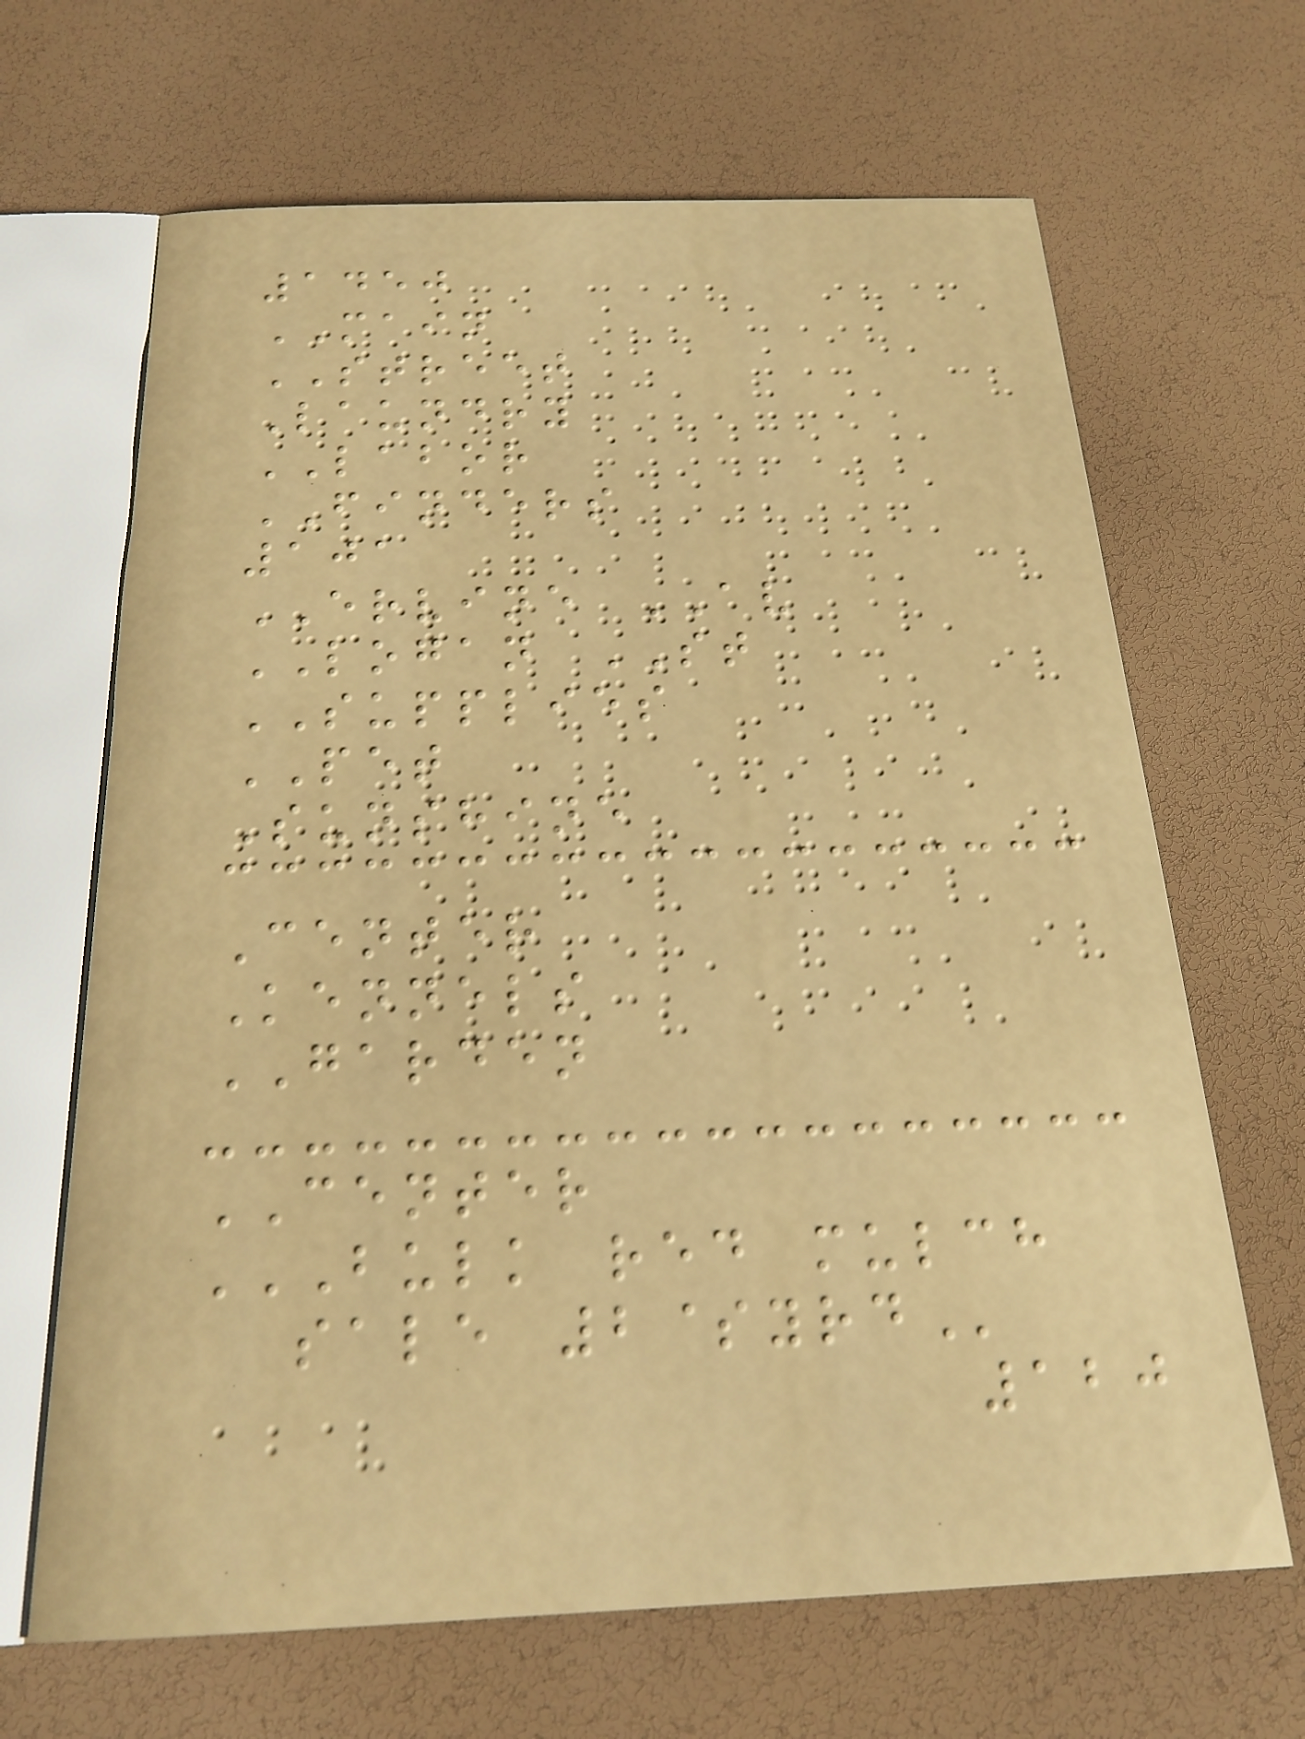1450
MAIN
STREET
Laundry
LABOR
FINDERS
101
ERVINE AV
LOGAN ST
SUPPLIES
PET
Sunshine
Center
Kennels
GARDEN
CENTER
BULK RED MULCH
SALE 2$YRD
120
